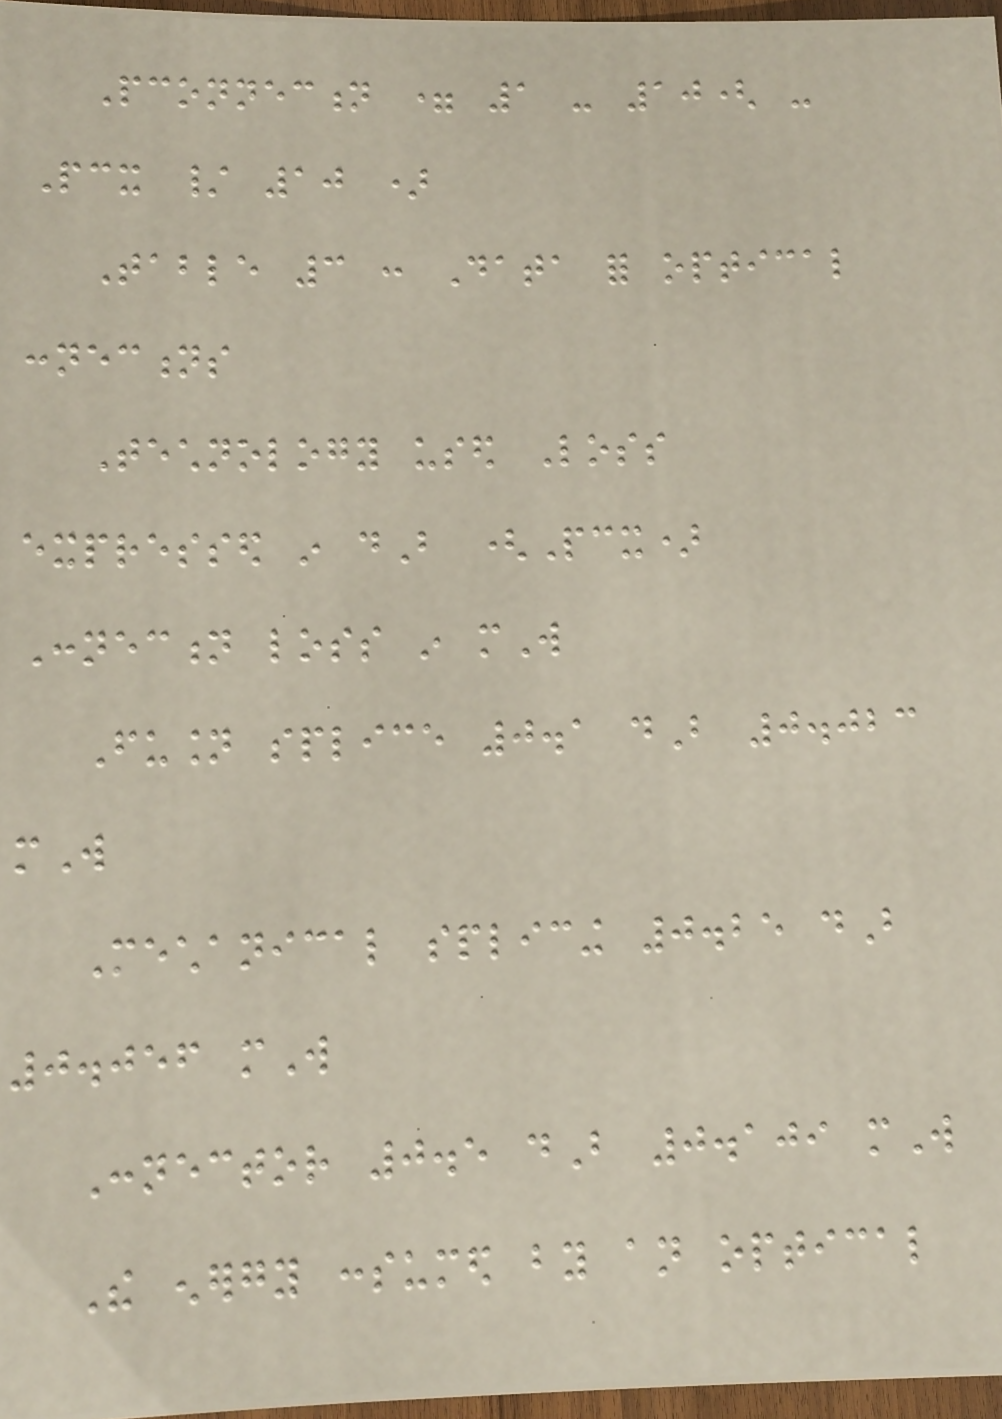Pconnection = 1 - 10( -
Pcx / 10 )
Table 3 : Data for optical
connections
Technology used Loss
expressed in dB (Pcx)
Connection loss in mW
Fusion splice 0.1 dB 0.023
mW
Mechanical splicing 0.25 dB
0.056 mW
Connector 0.5 dB 0.109 mW
The energy consumed by an optical
